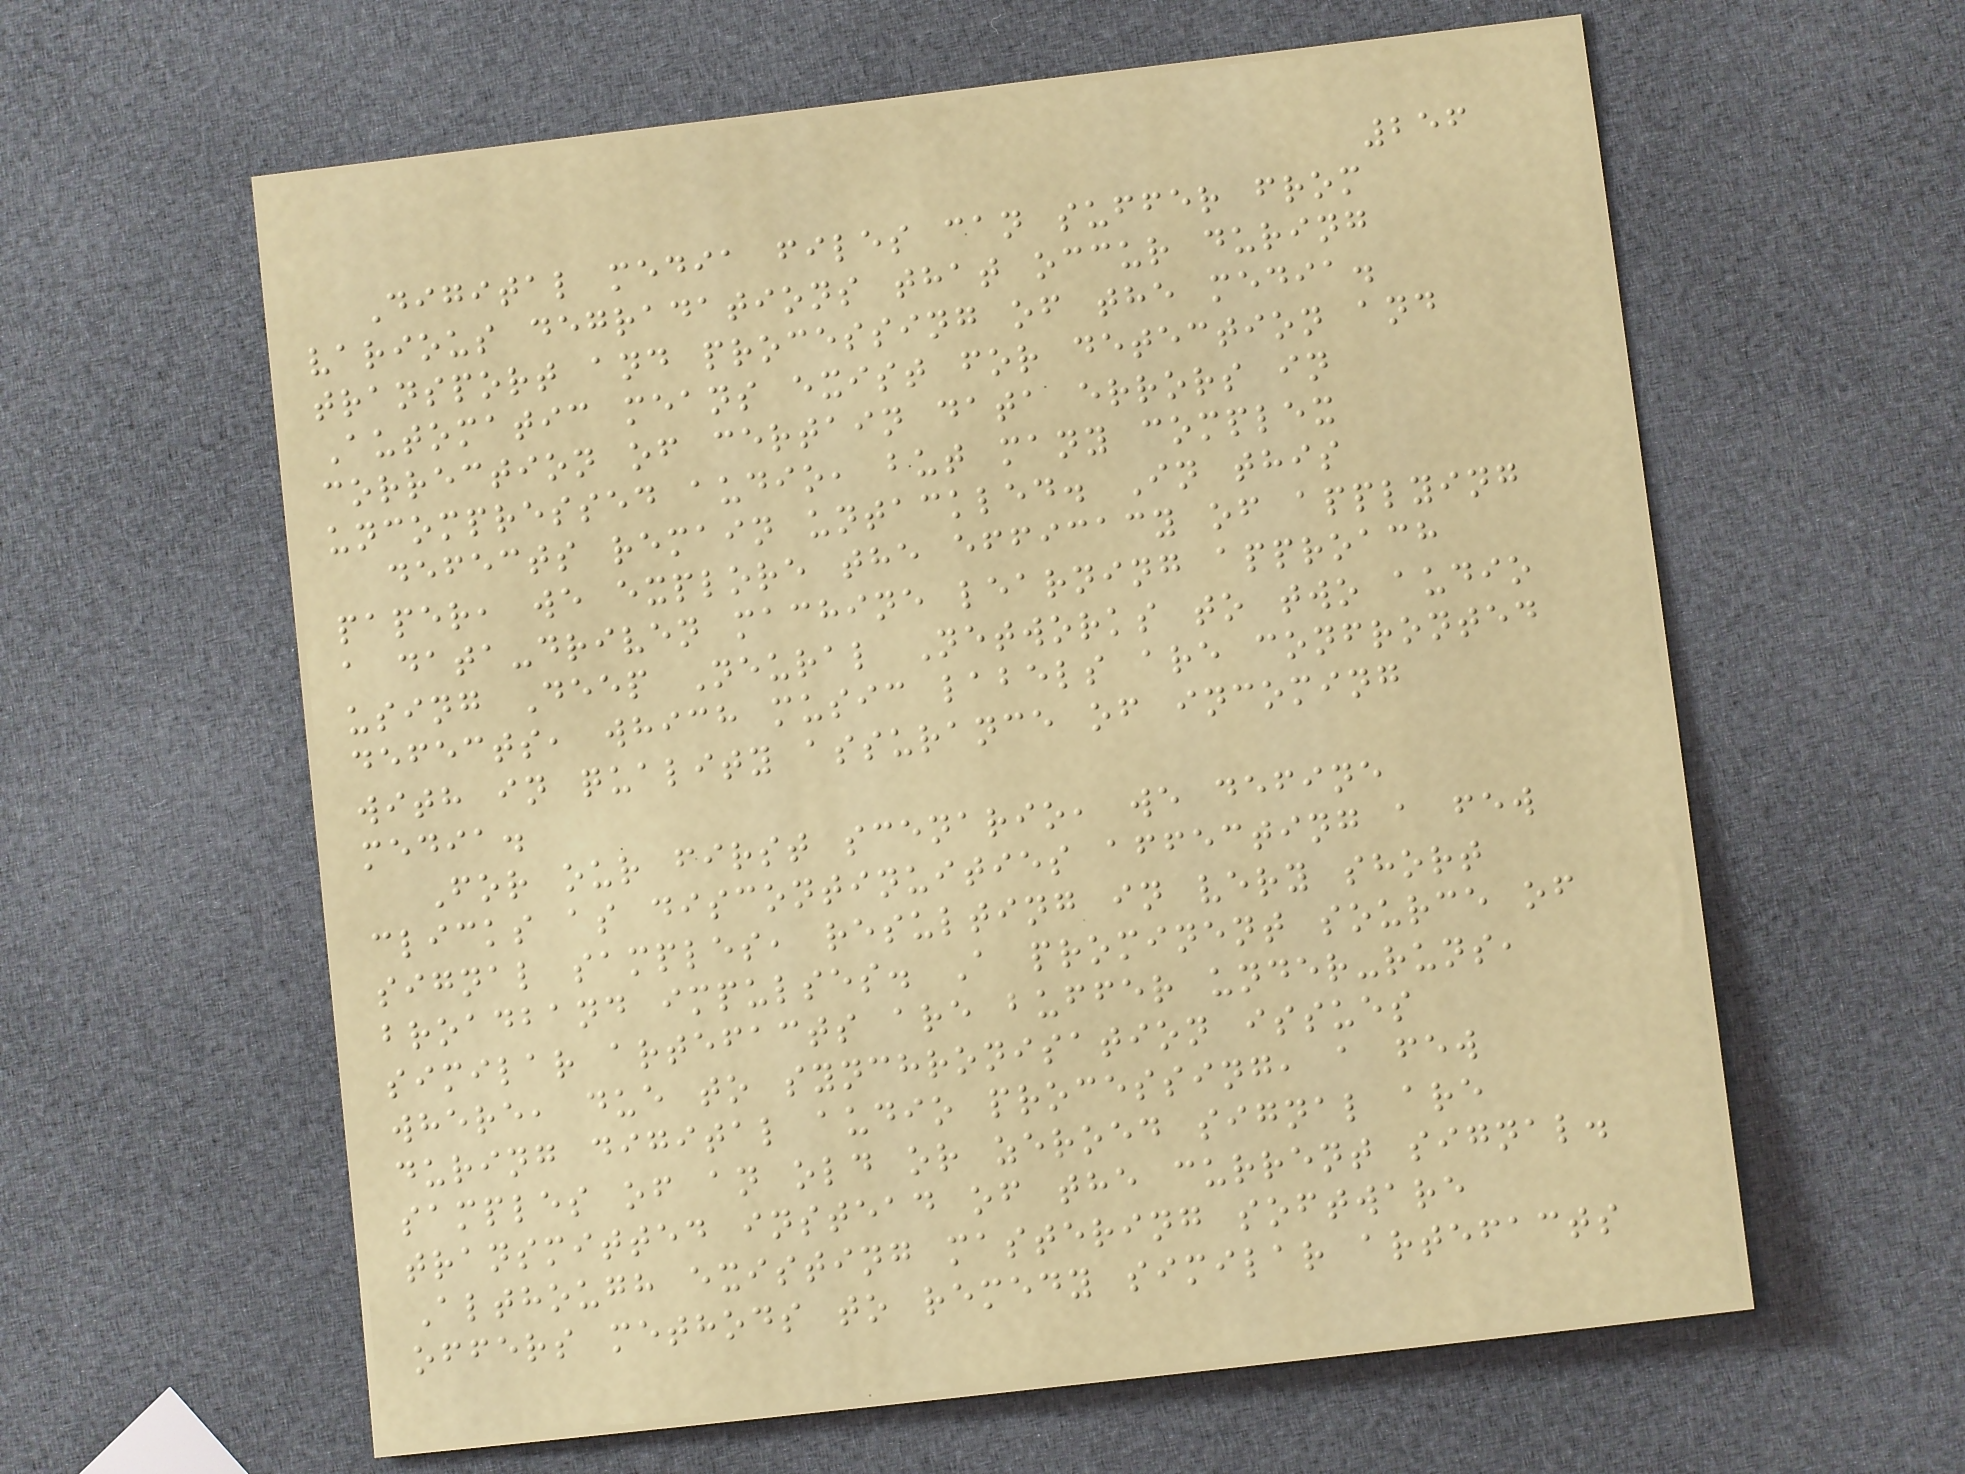256
Digital media files can suffer from
various degradations that occur during
transport and processing of the media.
Automatic means exist for detection and
correction of certain data errors in
uncompressed audio, but many complex
defects remain untackled. In this
paper, we explore the efficacy of applying
a data-driven machine learning approach
using Deep Neural Networks to two audio
defects, which music labels are confronted
with in quality assurance of incoming
media.
For our first scenario, we define
clicks as discontinuities affecting a few
signal samples, resulting in very short
broadband impulses. A prominent source of
similar artefacts are buffer under-runs,
where, due to synchronisation issues
during digital audio processing, a few
samples of an old or zeroed signal are
transmitted instead of the current signal.
Although existing mastering software
offers methods to remedy similar artefacts
